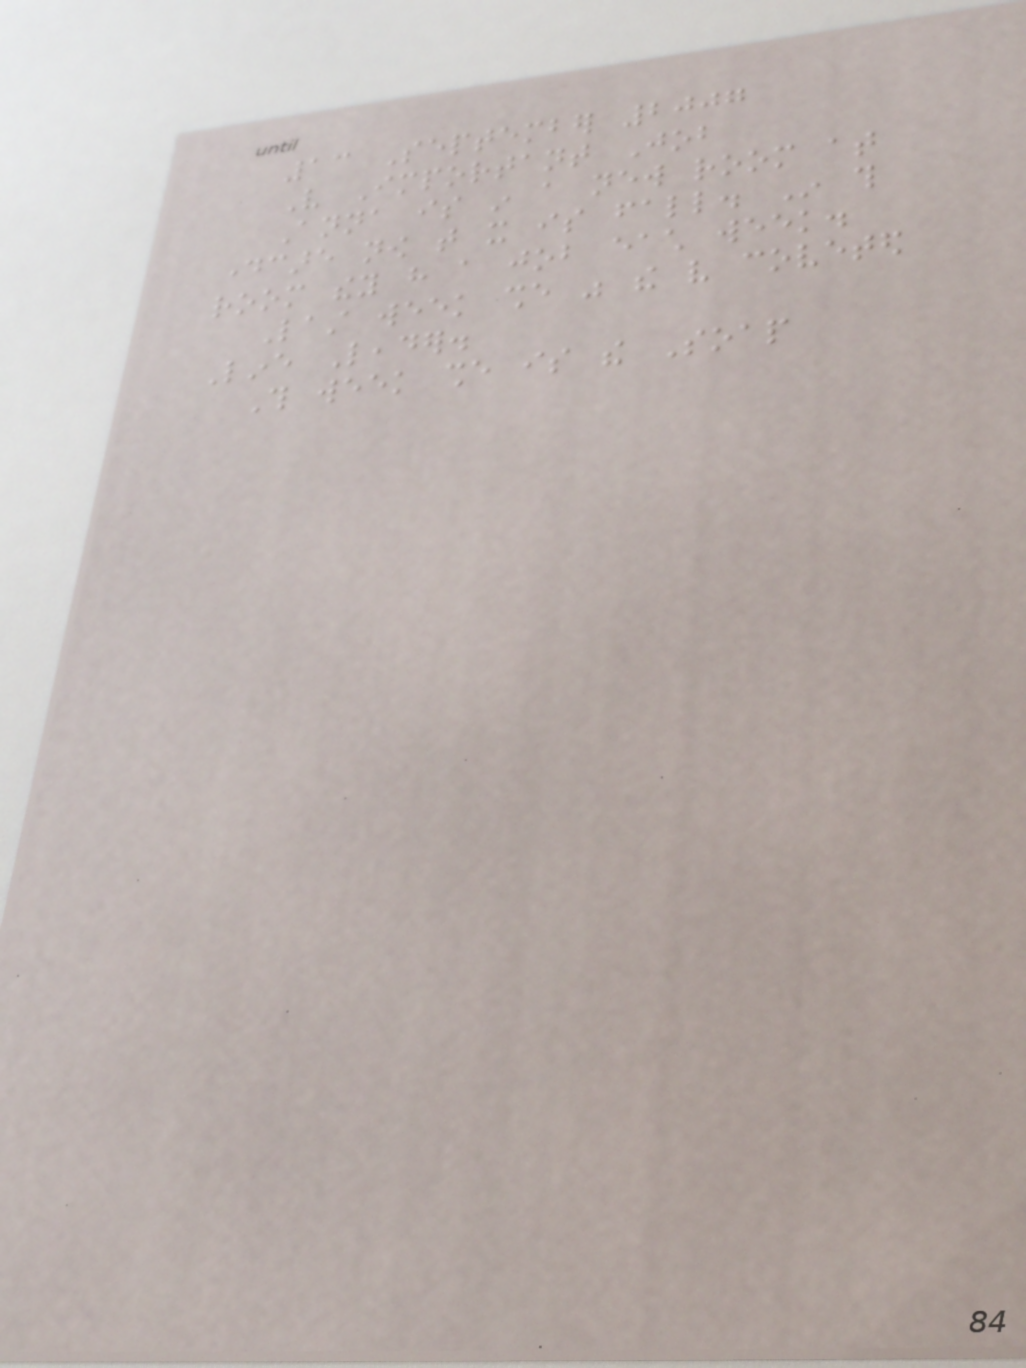13 September 2007
Very Important Job
Anna is in a new room at
daycare now that it is fall. In this
room they have a job each week.
Last week she was the very coveted
Line Leader.
This week she is the Soap
